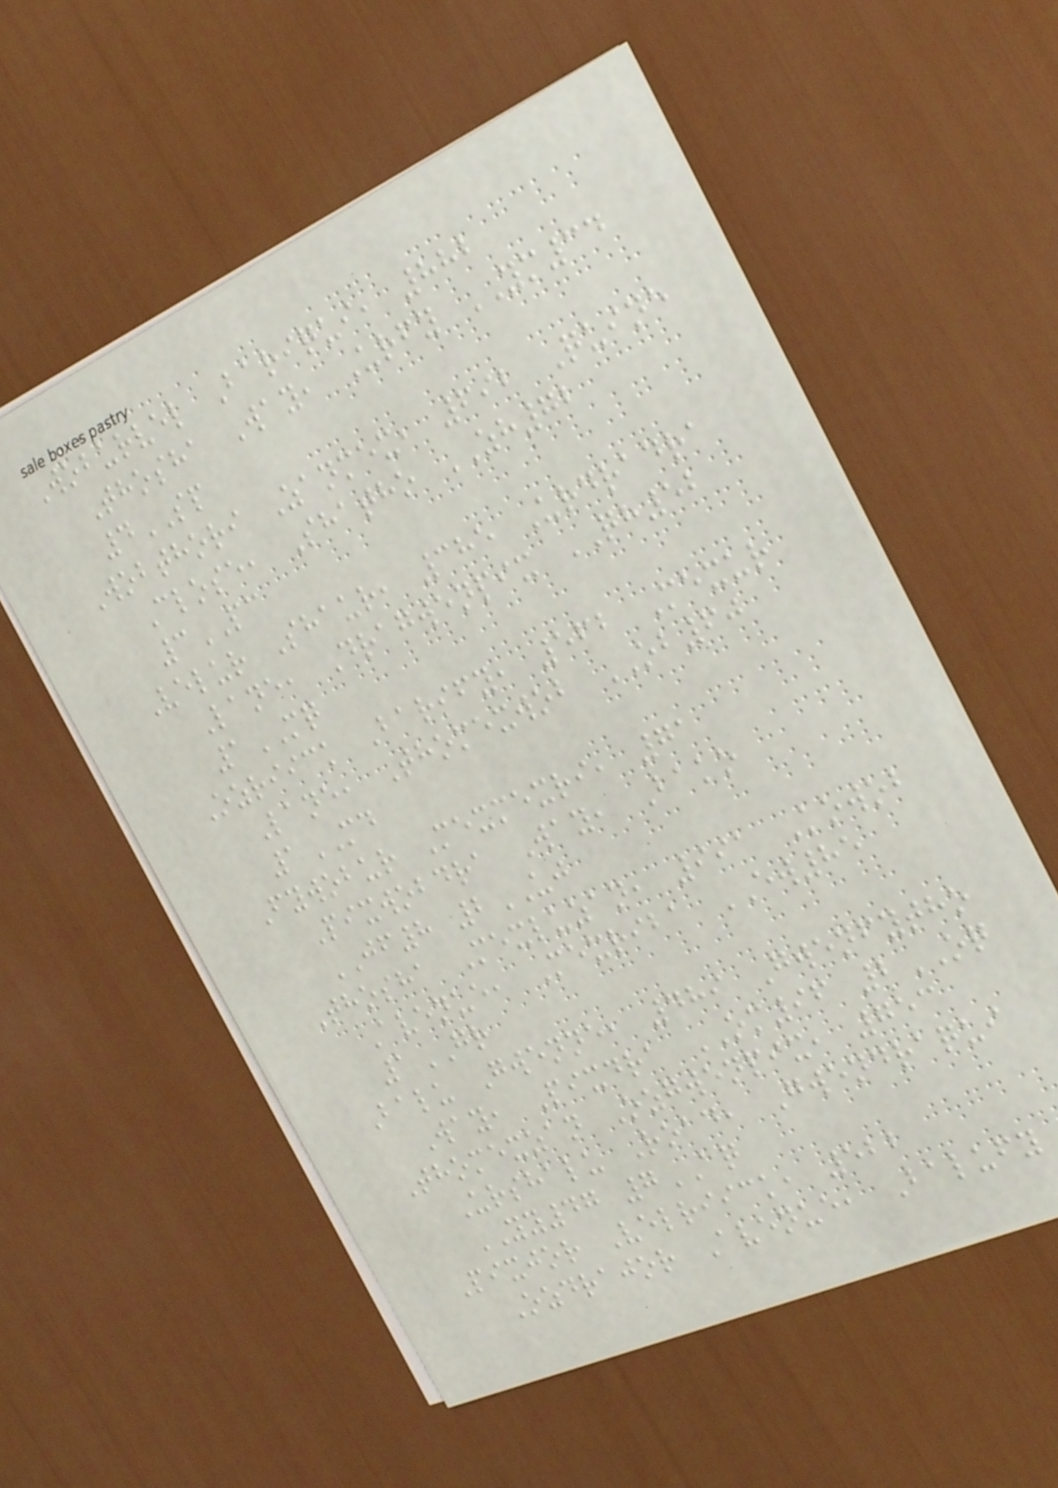Woburvel Bariqui, 882
Thosha Way, Urfy YM34
4SP
Wobthori Zanmex, 692 Quine
Close, Shatho ZH72
3PC
Velur Shaur, 385 Urdradra
Lane, Dragwenpix QH52
1MQ
Ozriick Barify, 562 Mexur
Lane, Thomexwob OB60
1MD
Fywobur Mexmexri, 71
Pixwobdra Way, Bako
JF8 2UJ
Thosha Mexluzan, 991 Kowob
Avenue, Mexriba EW85
1GR
Balu Gwenne, 489 Gwenfytho
Way, Pixdra OM96 2OQ
Thomexzan Ozgwenpix, 753
Urshalu Road, Gwendraqui
YY47 7AQ
Pixjor Velriick, 522
Ozdrajor Avenue, Balufy
